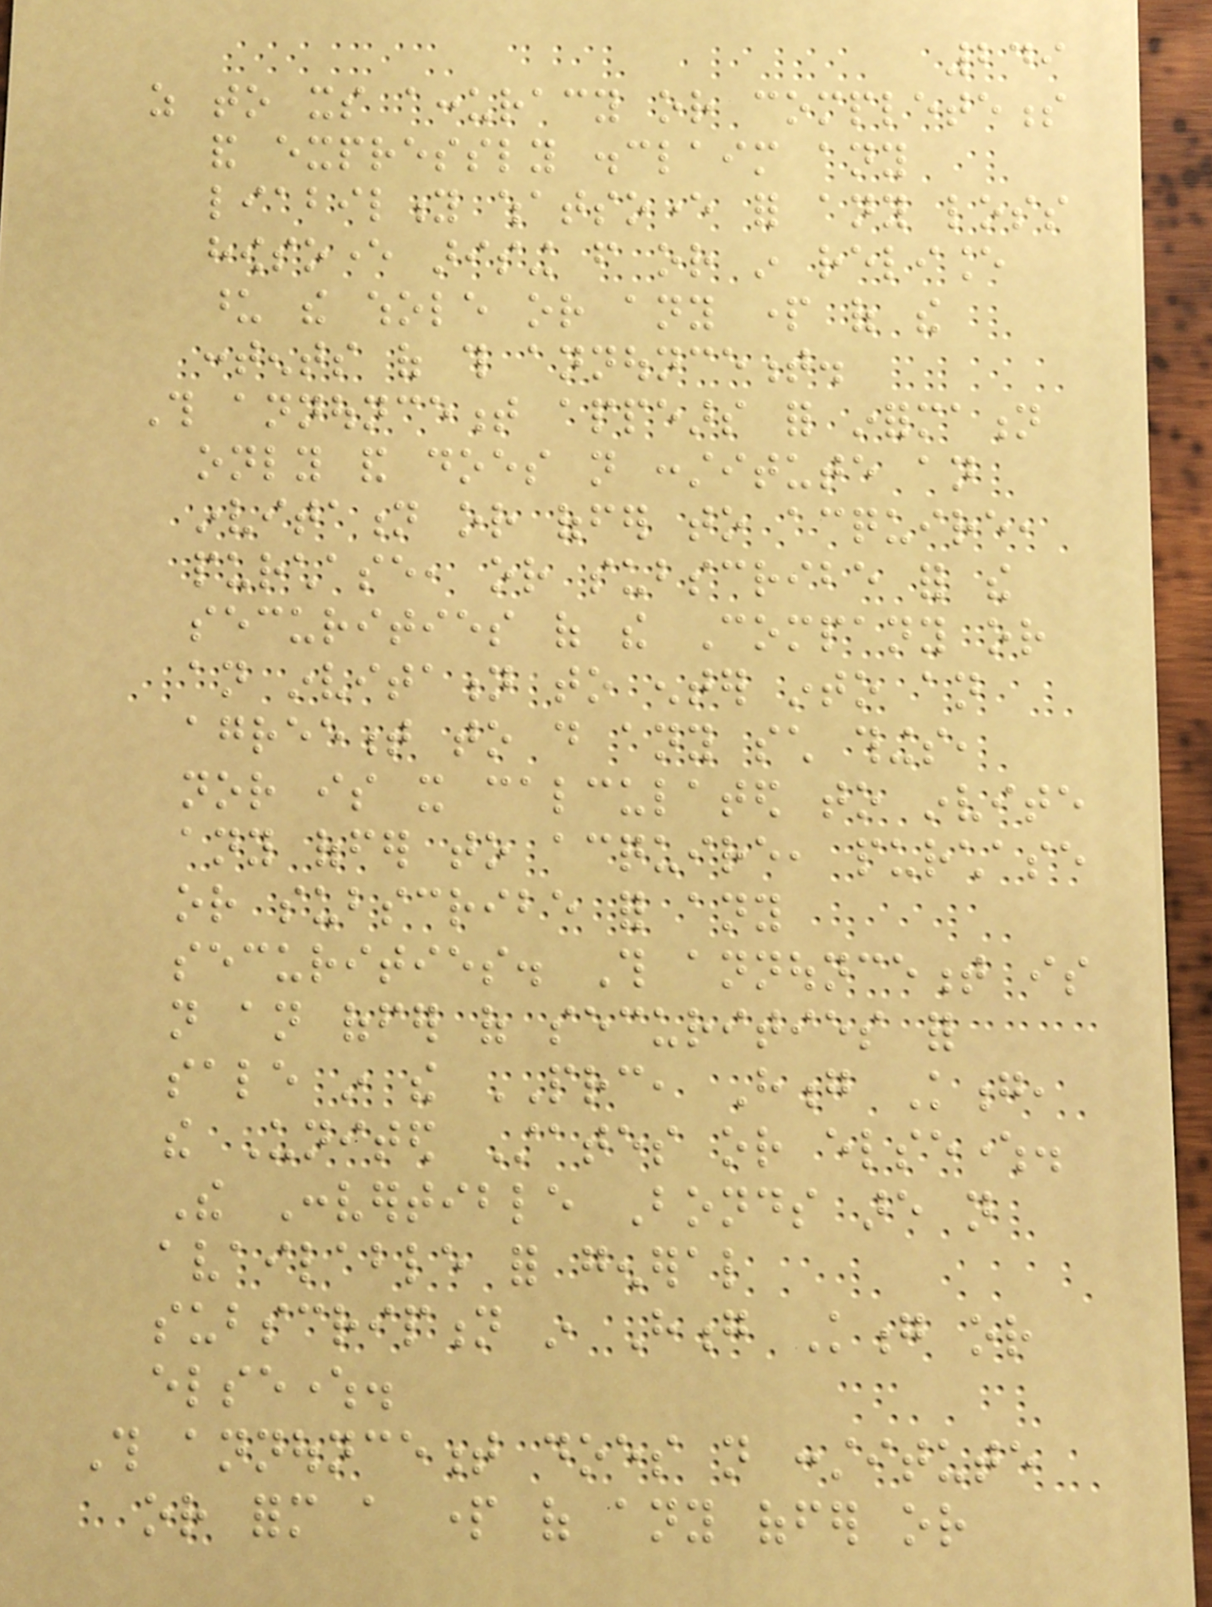249
as to its accuracy or completeness
and expressly disclaim any
liability whatsoever for any loss
howsoever arising from or in reliance
upon the whole or any part of the
contents of this announcement.
This announcement appears for information
only and does not constitute an
invitation or offer to acquire,
purchase, or subscribe for the
securities of the Company or
an invitation to enter into an
agreement to do any such things,
nor is it calculated to invite
any offer to acquire, purchase
or subscribe for any
securities. This announcement is
not an offer of securities for
sale in the PRC, Hong Kong,
the United States or elsewhere.
The Convertible Bonds are not
available for general
subscription in Hong Kong or
elsewhere.
This announcement does not constitute
or form a part of any offer or
